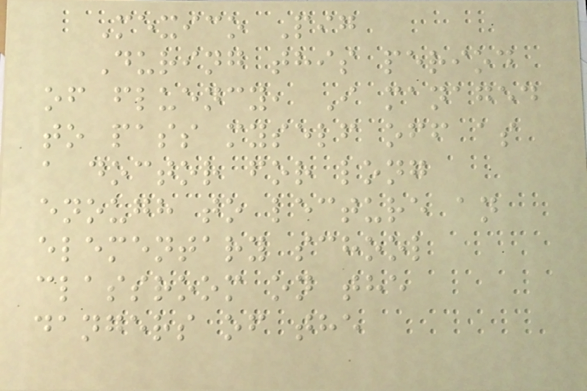Mexico Pig
During this period
of fluency, I managed
to pass myself off as
a doctor for long
enough to lecture an
elementary school
classroom on the
dangers of the
